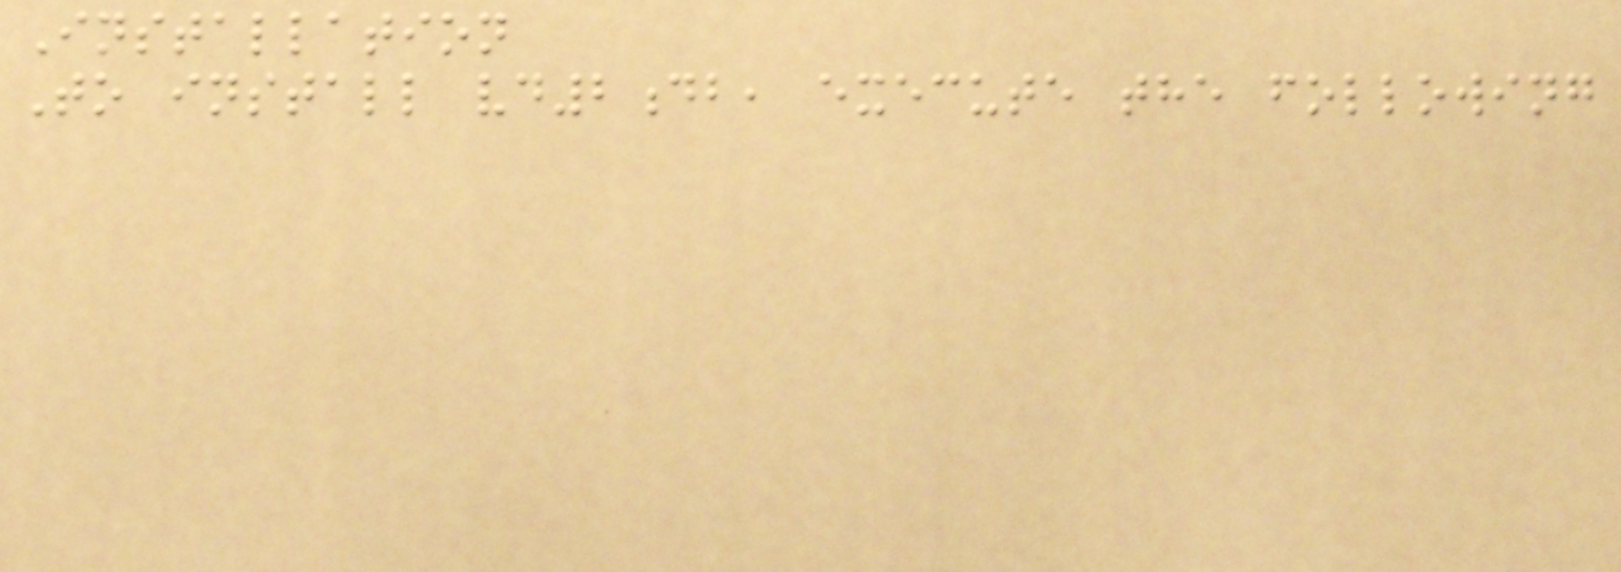Installation
To install vd2db, execute the following
